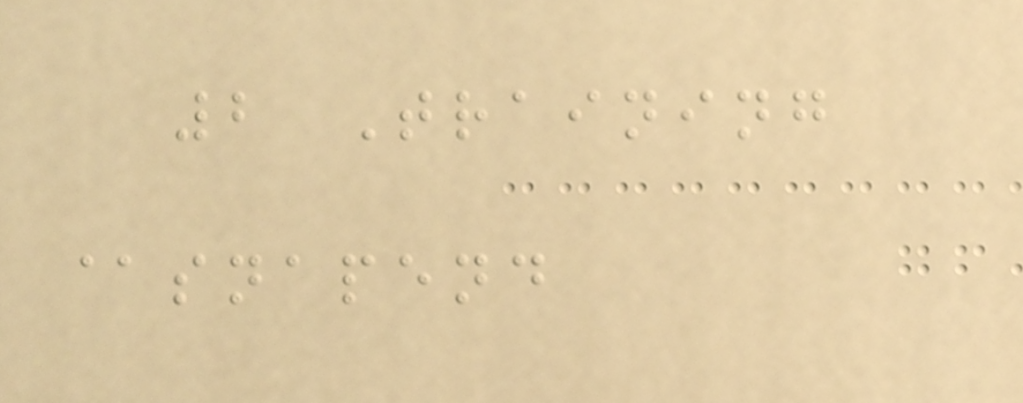2 Training
@snapend
